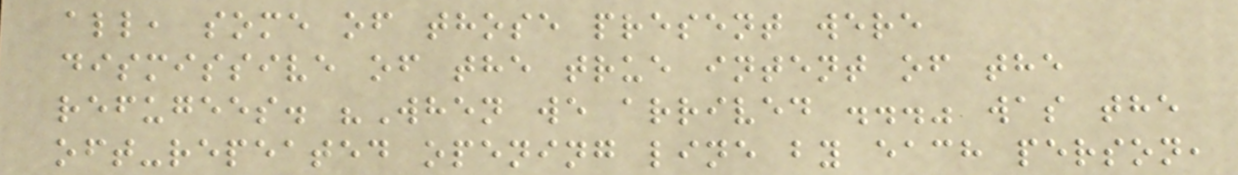all, some of those present were
dismissive of the true intent of the
refugees. "When we arrived ..." was the
oft-repeated opening line by each person,
